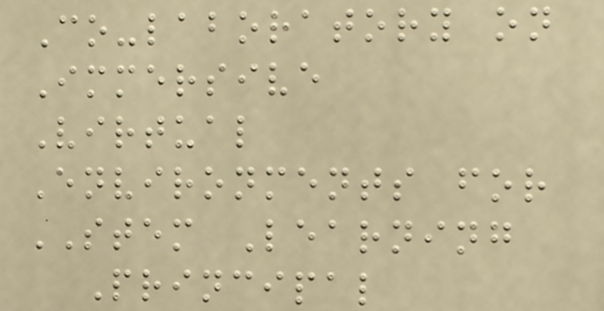Co-laboratory on
Immersive
Virtual
Environments for
STEM Learning
Principal
